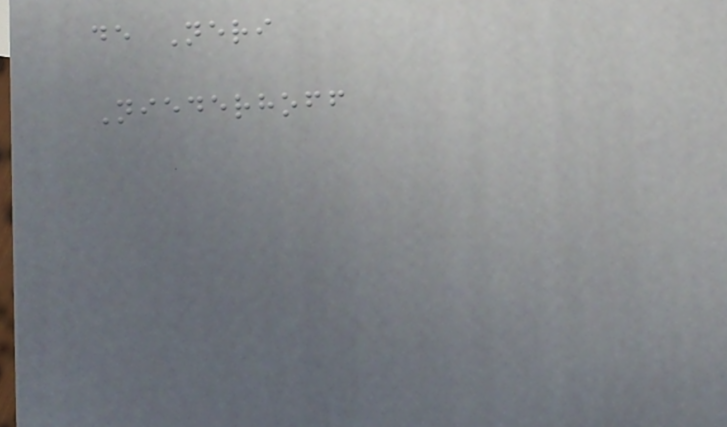de Neri
Niederhoff
